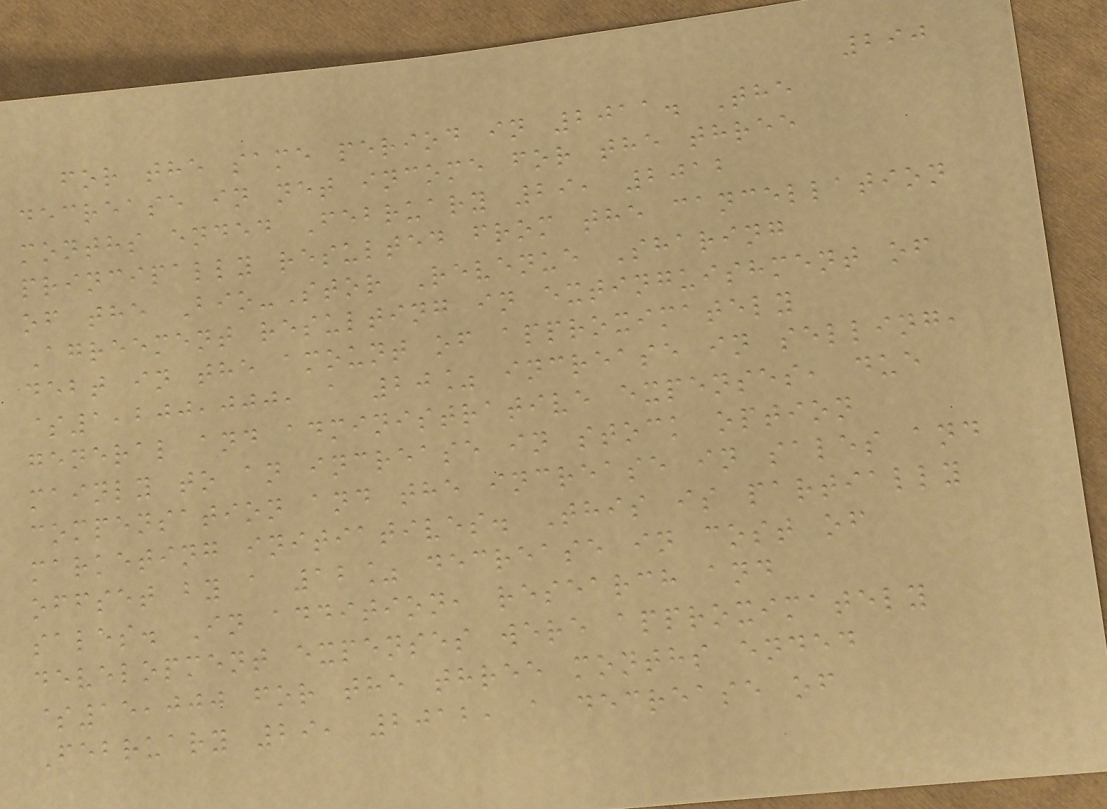290
for the same period in 2011. The
decrease in net income for the three
months ended February 29, 2012
principally resulted from the cancellation
of the Bio-Stor Revenue Sharing
Agreement resulting in extinguishment of
debt in the amount of approximately
$1,200,000, a 20% increase in selling,
general and administrative expenses, due
mainly to an increase in stock option
compensation and the increase in sales and
marketing initiatives. This is partially
offset by a 12% decrease in cost of
sales. In addition, research and
development expenses were approximately
$15,000 for the three months ended
February 29, 2012, a decrease of
